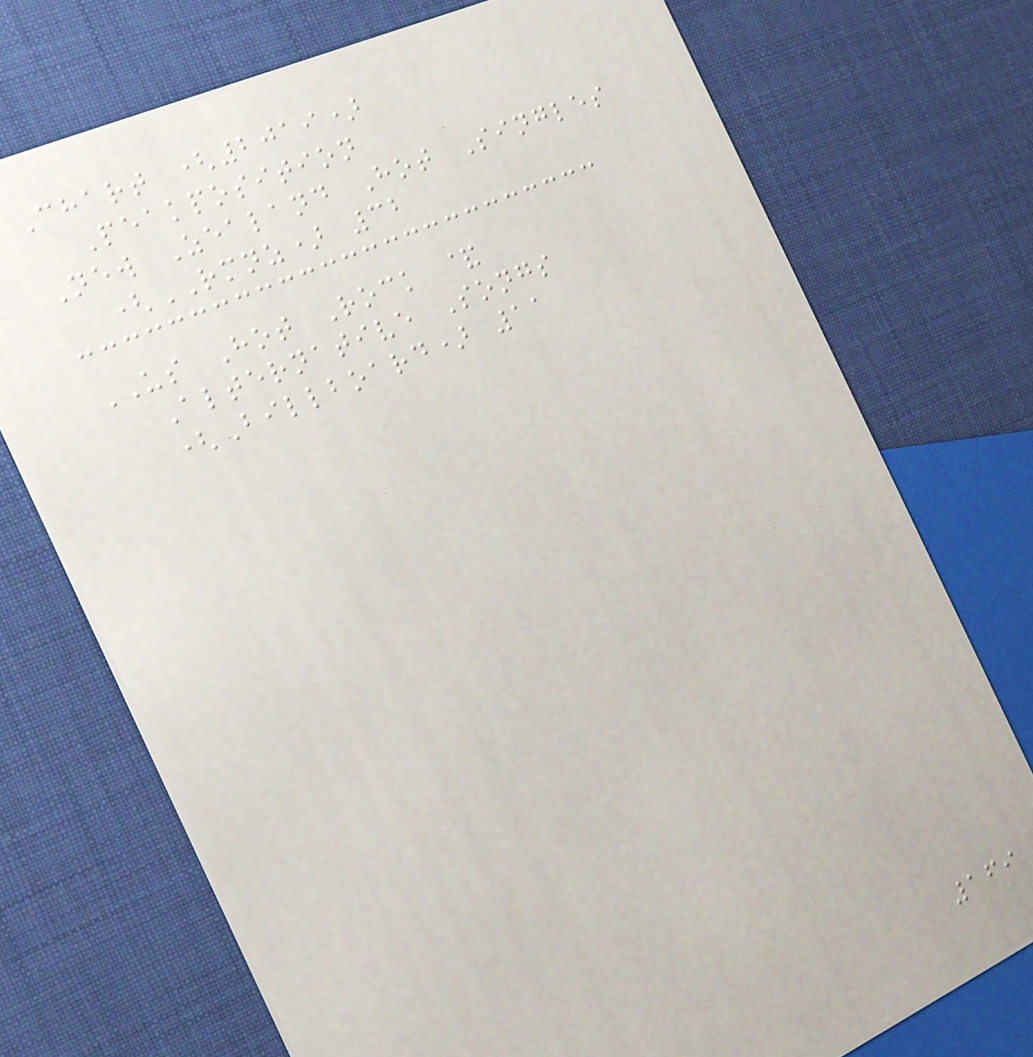Chart (2019)
Peakposition
New Zealand Hot Singles
(RMNZ) 32
US Hot Rock &
Alternative Songs
(Billboard) 11
169
